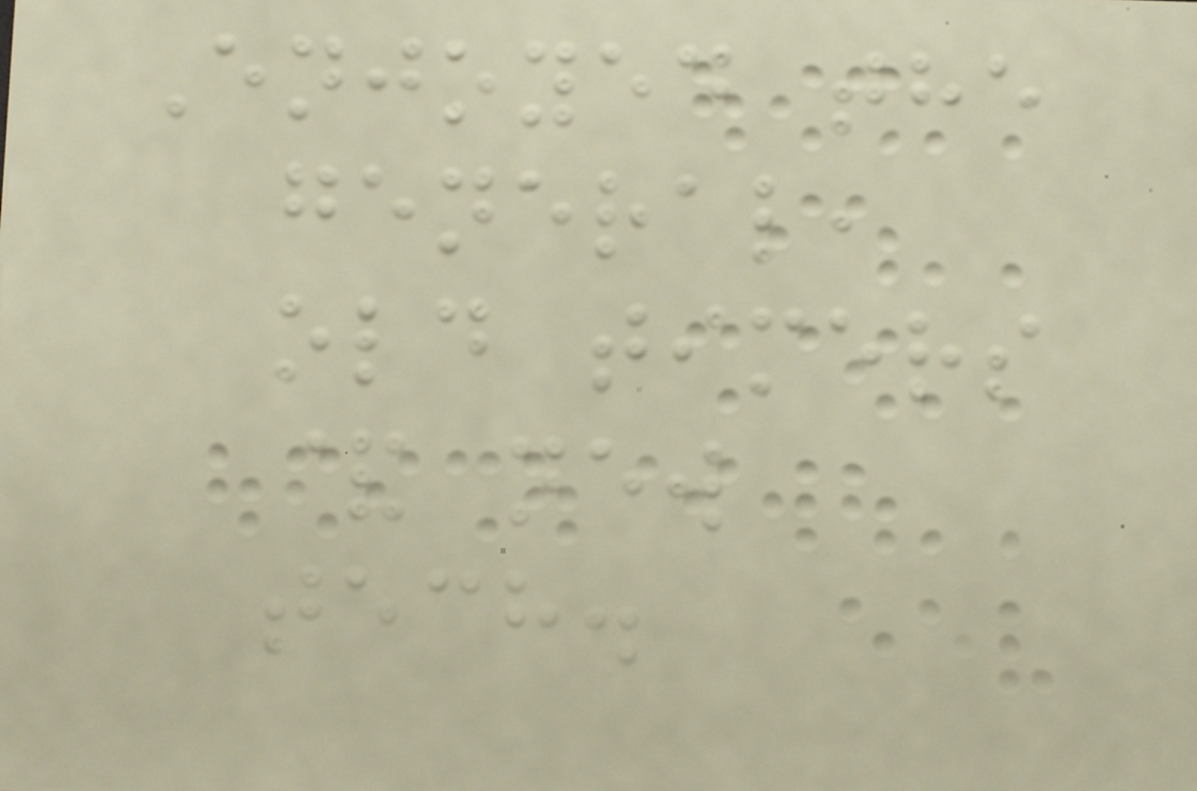Enjoyed the
general,
old timers
& new
tech.
